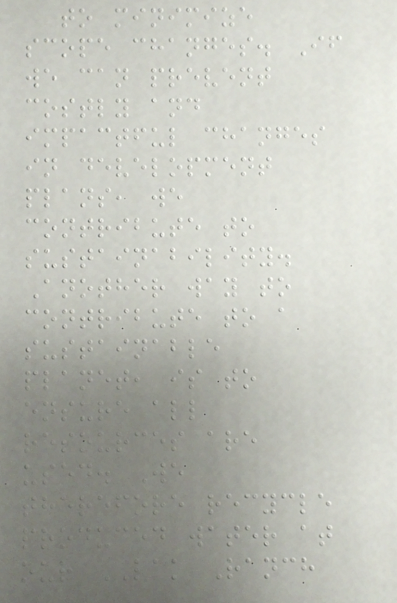to minimize
scope changes. If
we can prevent
costly and
impactful changes
in development
plans, we
contribute to
sustainability.
Another way to
contribute to a
sustainable
planet, is to
ensure all
resources are
used. We
therefore recycle
produced water at
our LAK Ranch
